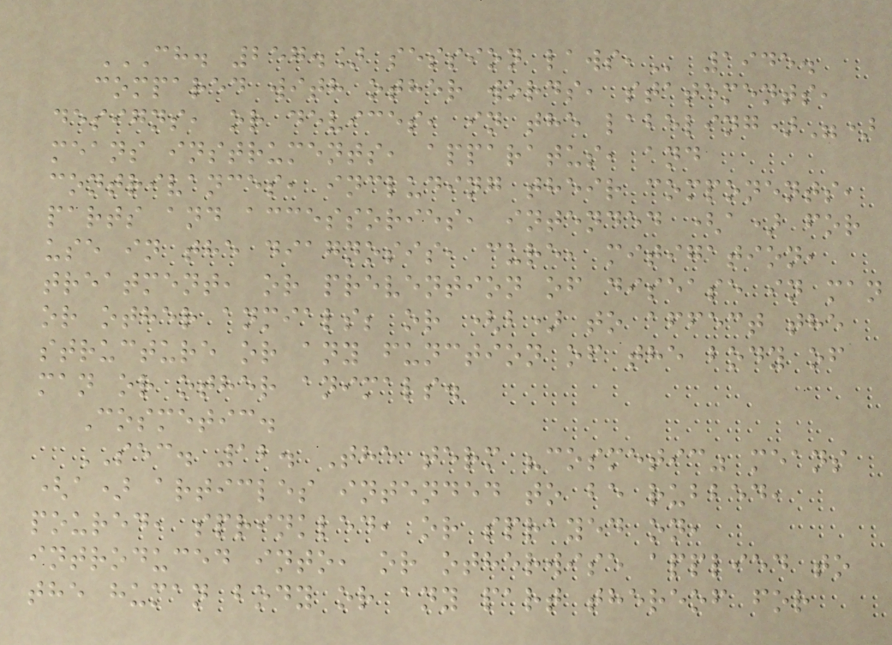CH. 257.] SESSION LAWS, 1945.
compared with other words, statements,
designs, or devices, in the labeling)")
means instruments, apparatus, and
contrivances, including their components,
parts and accessories, intended (a) for
use in the diagnosis, cure, mitigation,
treatment, or prevention of disease in man
or other anmials; or (b) to affect the
structure or any function of the body of
man or other animals.
Cosmetic.
SEC. 12. The term "cosmetic" means
(a) articles intended to be rubbed,
poured, sprinkled, or sprayed on,
introduced into, or otherwise applied to
the human body or any part thereof for
